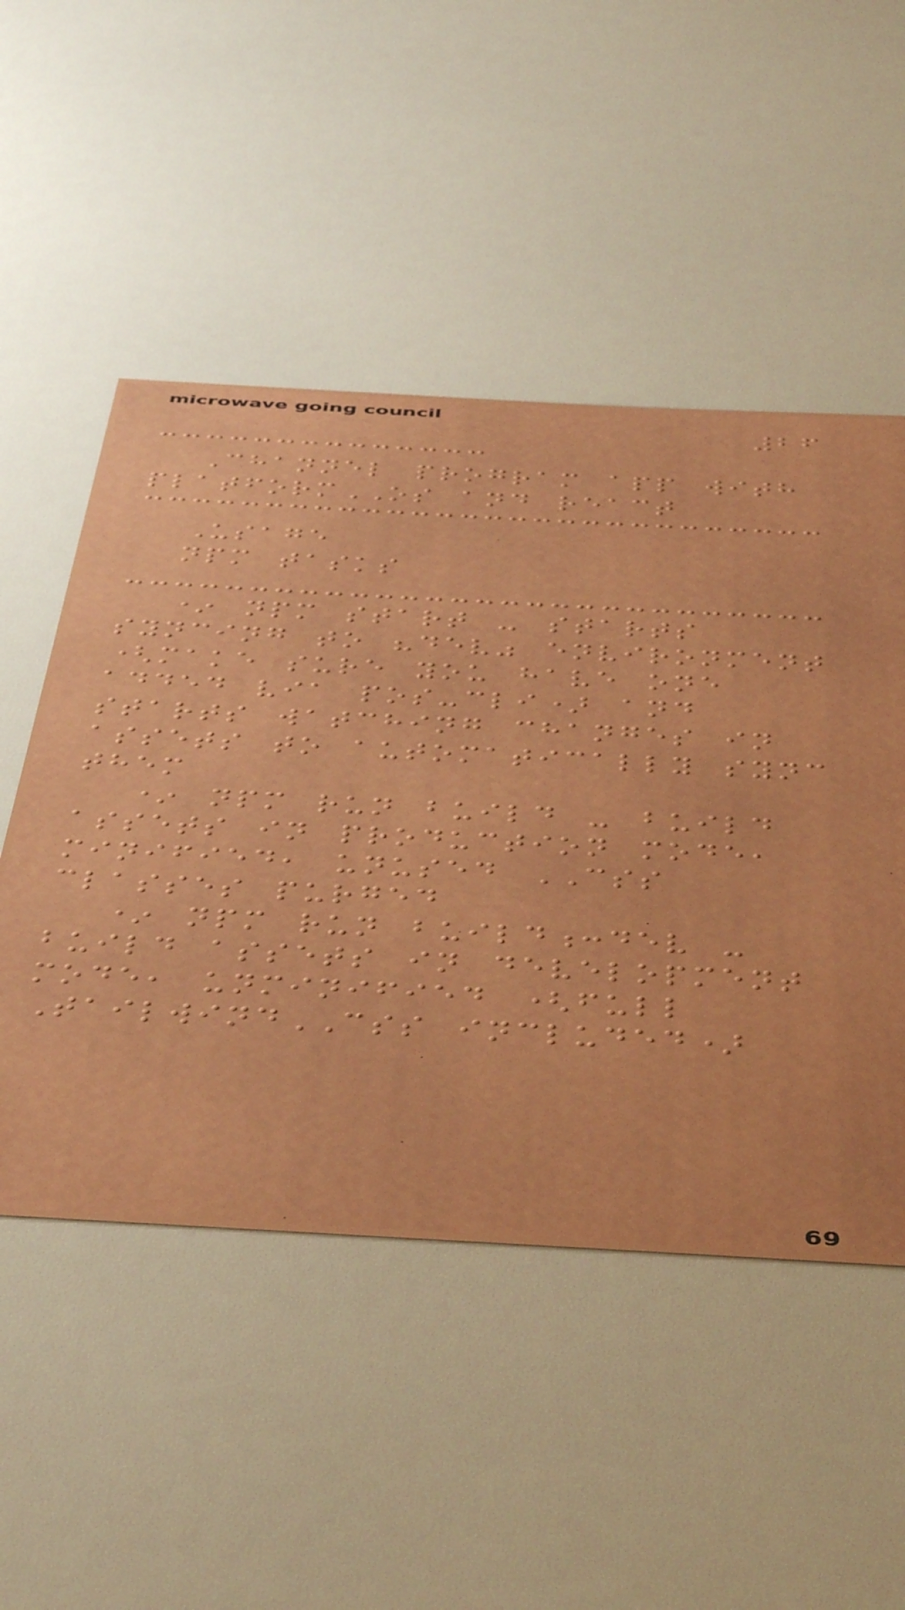26
Channel program app with
platformOS and react
Usage
npm tasks
* npm start - starts
syncing to "dev" environment
(make sure you have one
added via pos-cli) and
starts watching changes in
assets to automatically sync
them
* npm run build - build
assets in production mode,
minified, unused CSS
classes purged
* npm run build:dev -
build assets in development
mode, unminified (full
TailwindCSS included)
